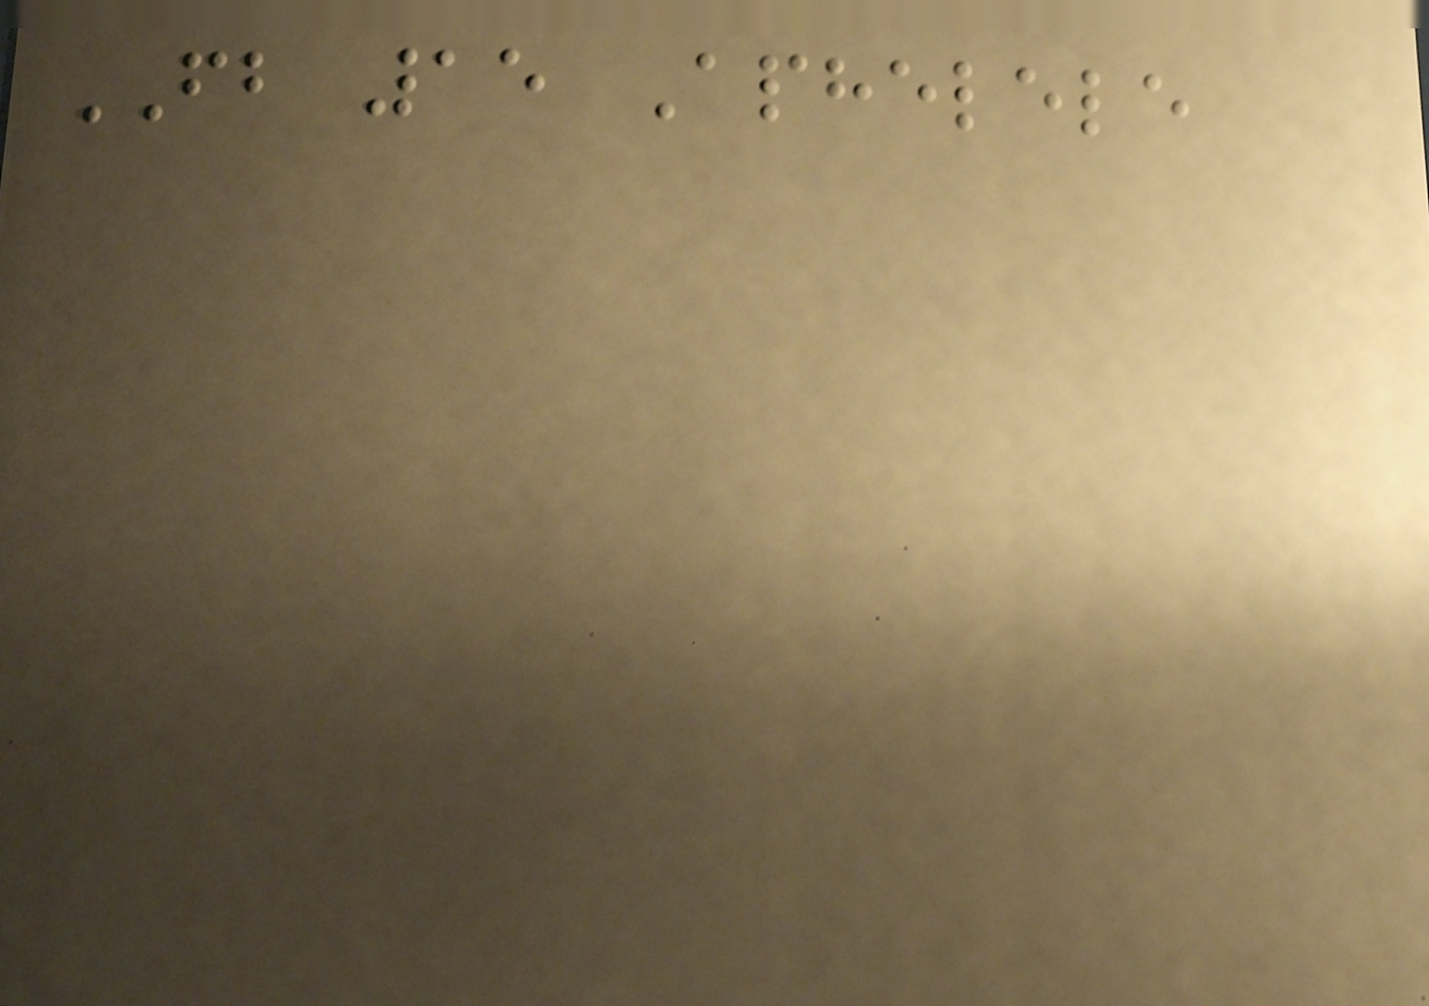FB 15 Aphelele
